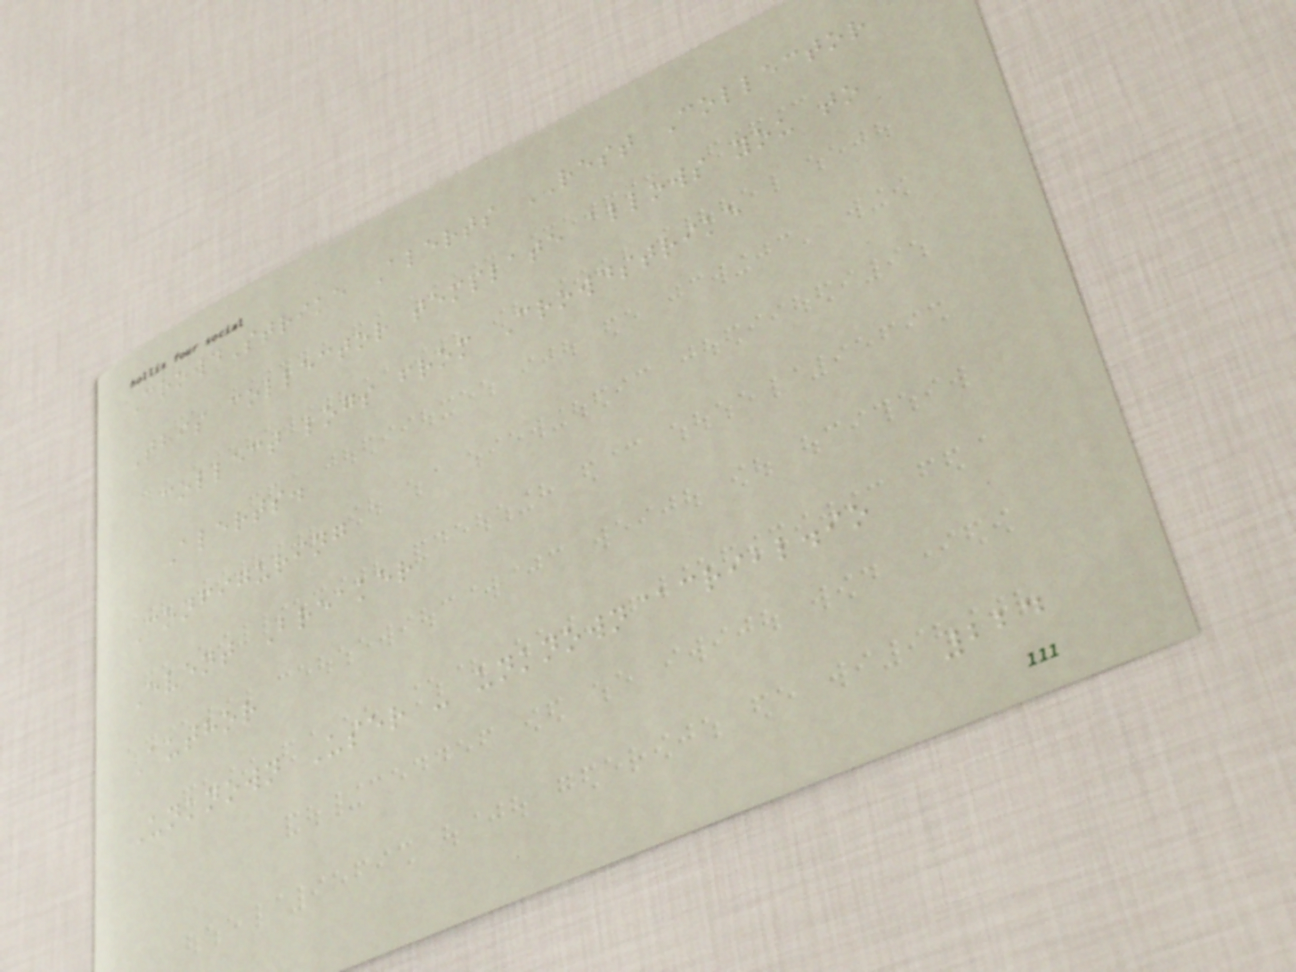CrowdStrike Alerts REST Collector
This collector template allows you to
collect logs from Crowdstrike
Alerts.
Configuring
Event Breaker
Author
Unknown User - unknown@cribl.io
224
